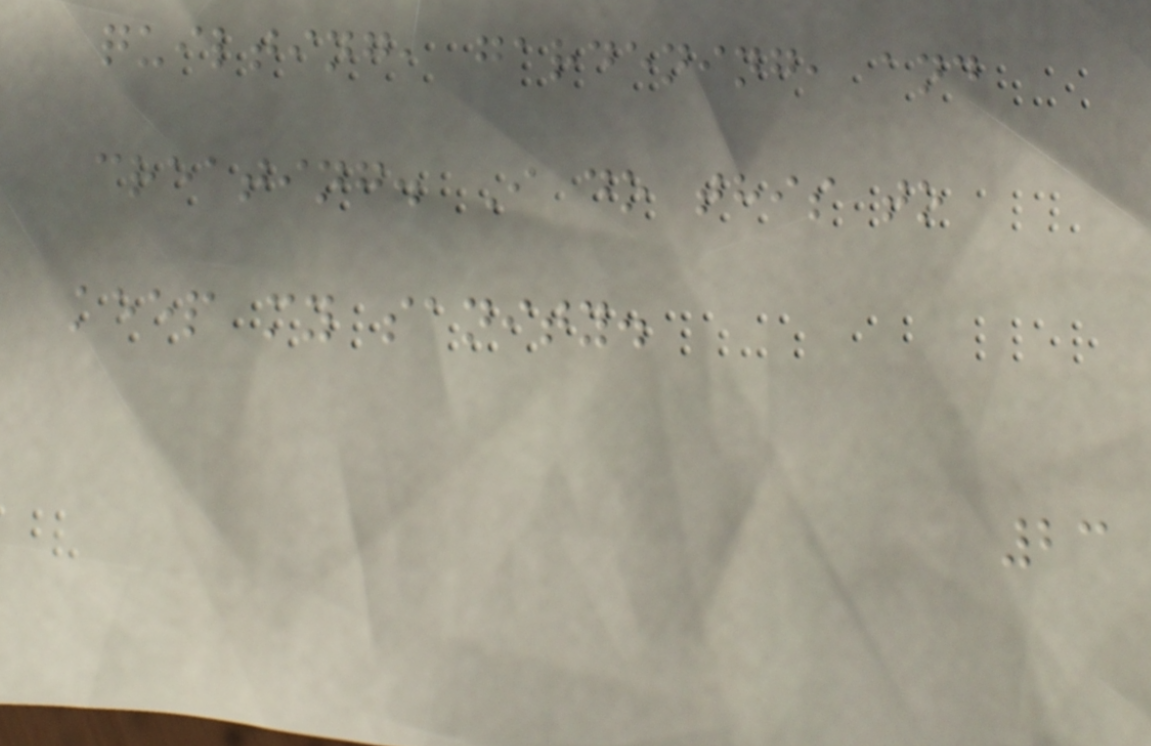quilting, gardening, and
creating. I do this to
keep my sanity.
23
